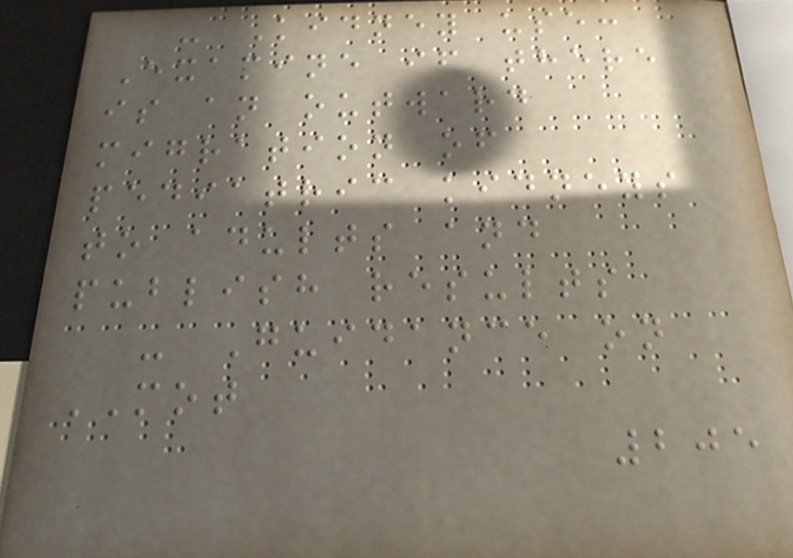- Kidney use:
Examine if there
is an outward
migration of
pediatric kidneys
to adults and
publish results
- Guidance on
MOT
205
